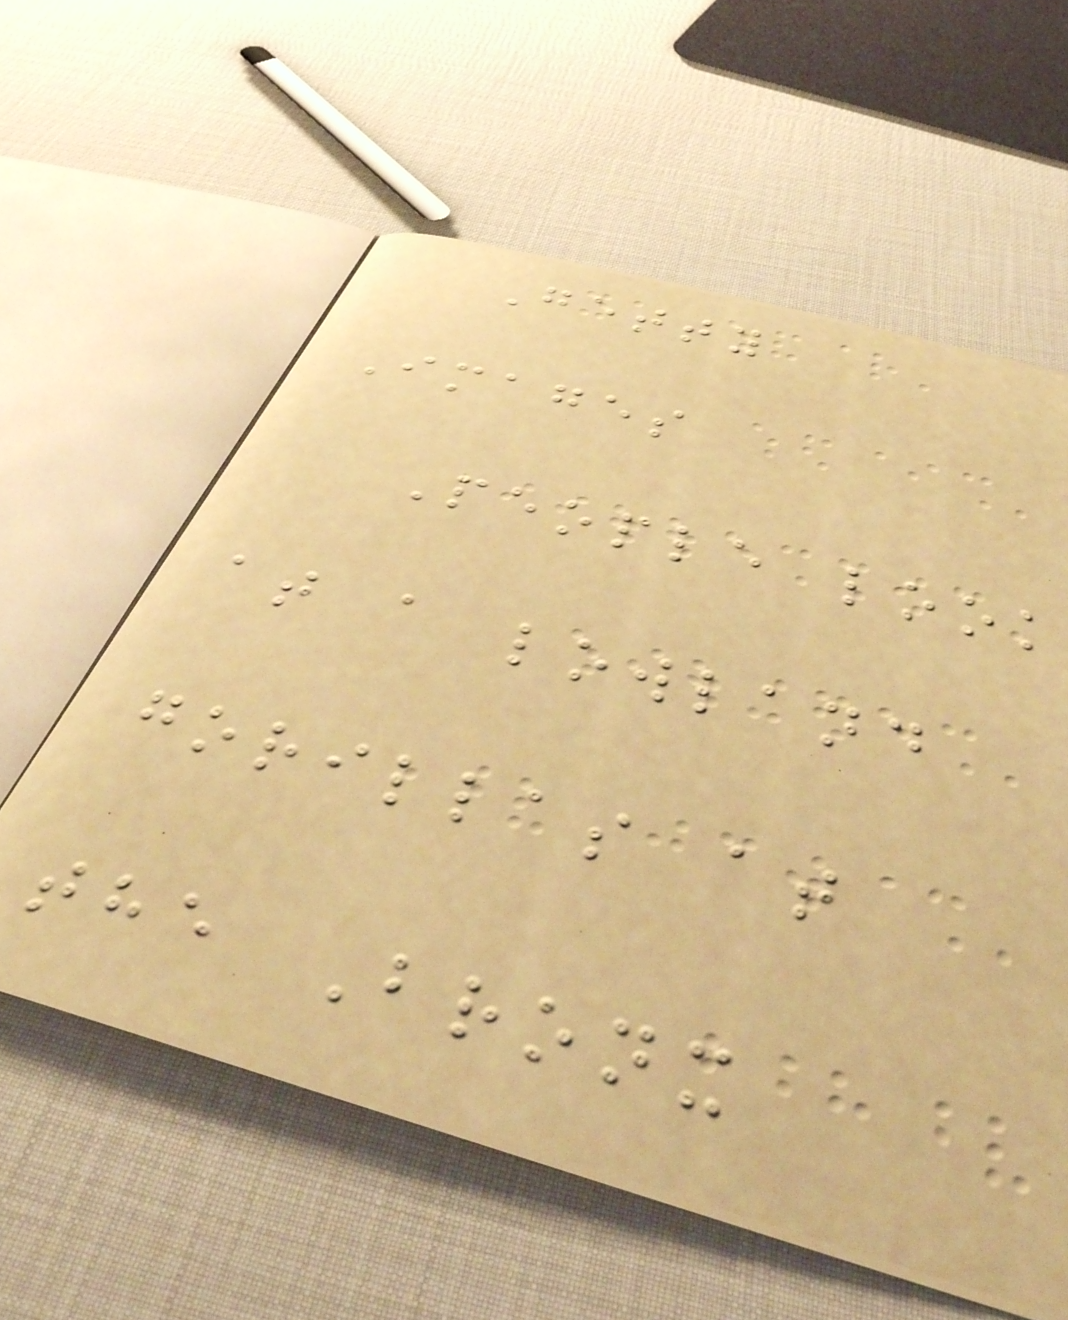Getty
Images
People look
at a lowland
gorillas at
the Bronx
